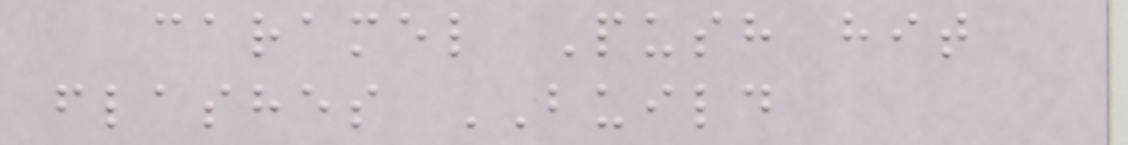caramel Push hit
flashes BUILD
